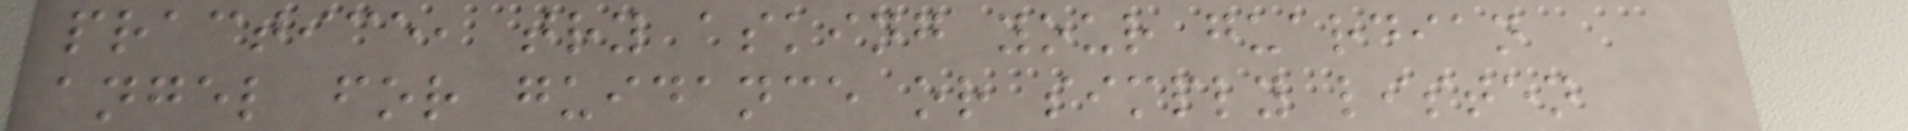practice, try asking your guardian
angel for guidance or simply listen
